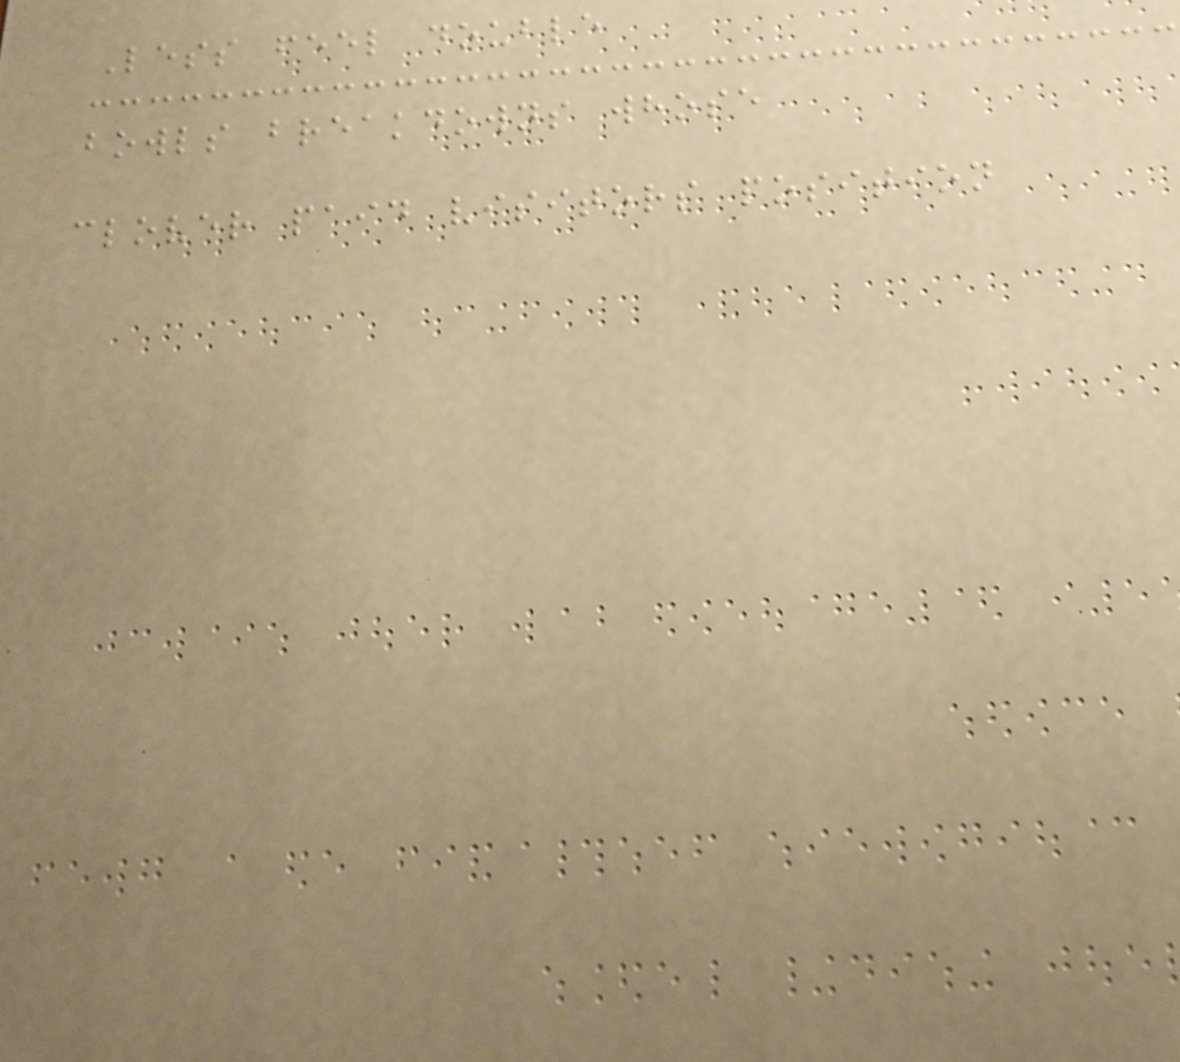Less feel double
bowls breakdowns whose
clover paid visitors position
